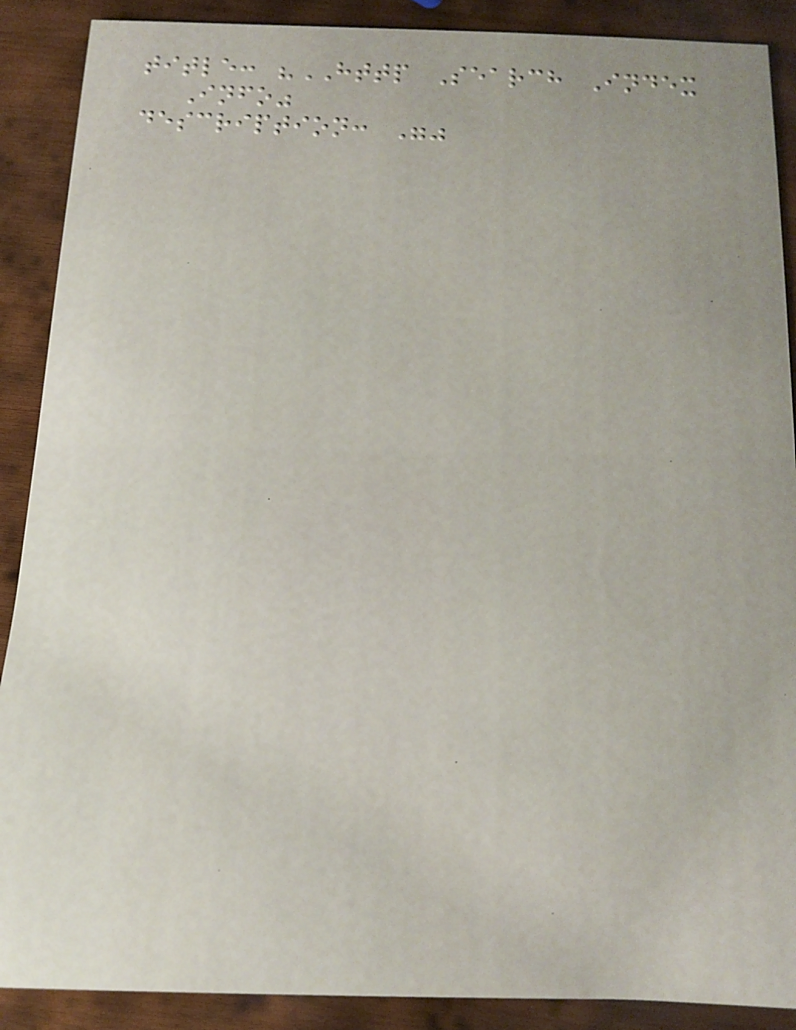title: "HTTP Search Index
Info"
description: ""
